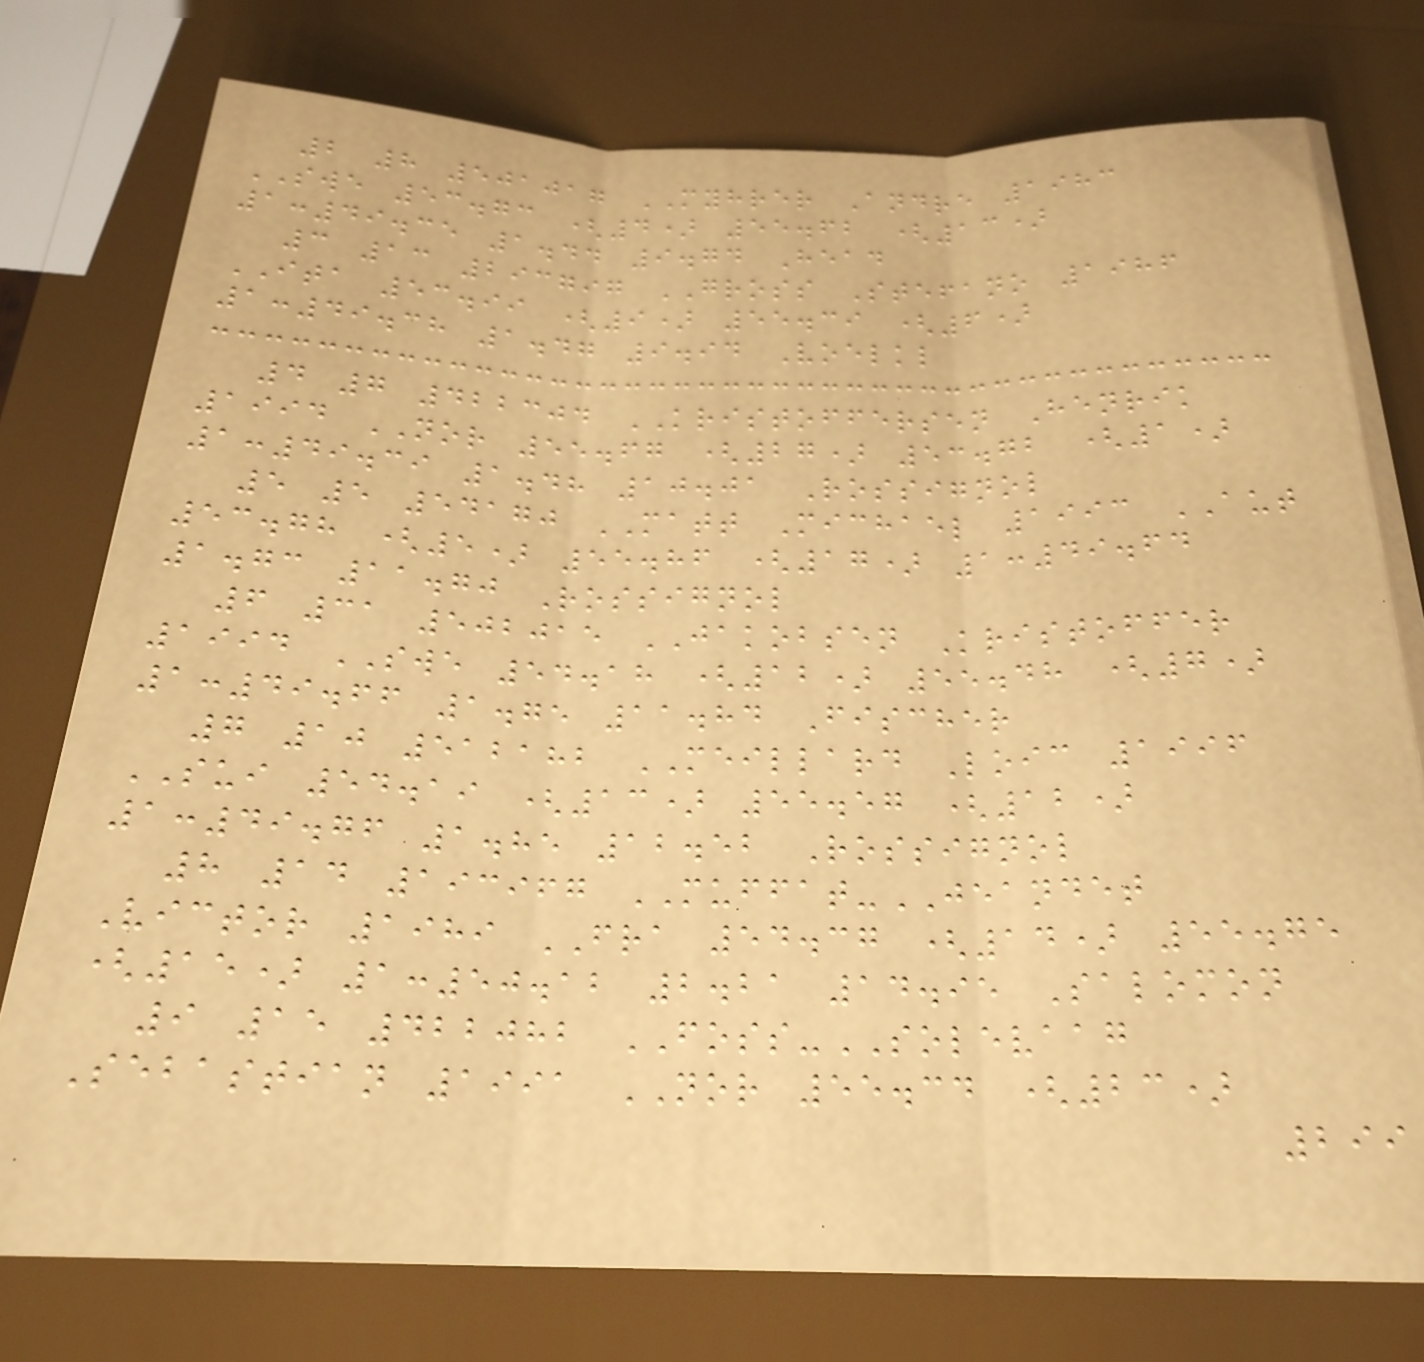2 8 501017 MYHRER Andre 1983
SWE 53.73 (4) 55.62 (13)
1:49.35 1.44 9.74 Head
3 13 293797 GROSS Stefano 1986
ITA 53.99 (9) 55.39 (6)
1:49.38 1.47 9.94 Voelkl
4 7 422304 KRISTOFFERSEN Henrik
1994 NOR 55.67 (27) 53.72 (1)
1:49.39 1.48 10.01 Rossignol
5 5 54170 MATT Michael 1993 AUT
53.78 (5) 55.86 (17) 1:49.64
1.73 11.70 Rossignol
6 31 502015 JAKOBSEN Kristoffer
1994 SWE 54.18 (12) 55.48 (7)
1:49.66 1.75 11.84 Fischer
7 10 512182 MEILLARD Loic 1996
SUI 54.19 (13) 55.57 (12)
1:49.76 1.85 12.52 Rossignol
8 14 193967 MUFFAT-JEANDET
Victor 1989 FRA 54.37 (14) 55.75
(15) 1:50.12 2.21 14.95 Salomon
9 15 422082 FOSS-SOLEVAAG
Sebastian 1991 NOR 55.34 (23)
299
